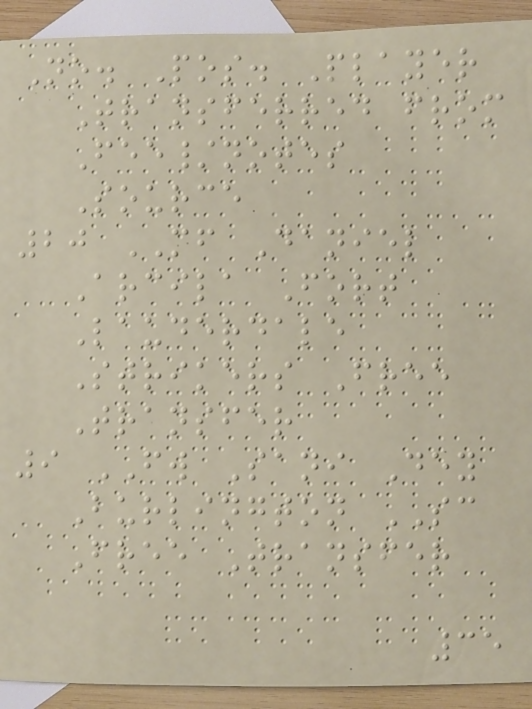No. Pos. Player
Transferred from
Fee/notes
Source
20 MF Daniel
Arcila Fort
Lauderdale
Strikers Free
Transfer
9 FW Sani Dey
Burlington SC
Free Transfer
35
